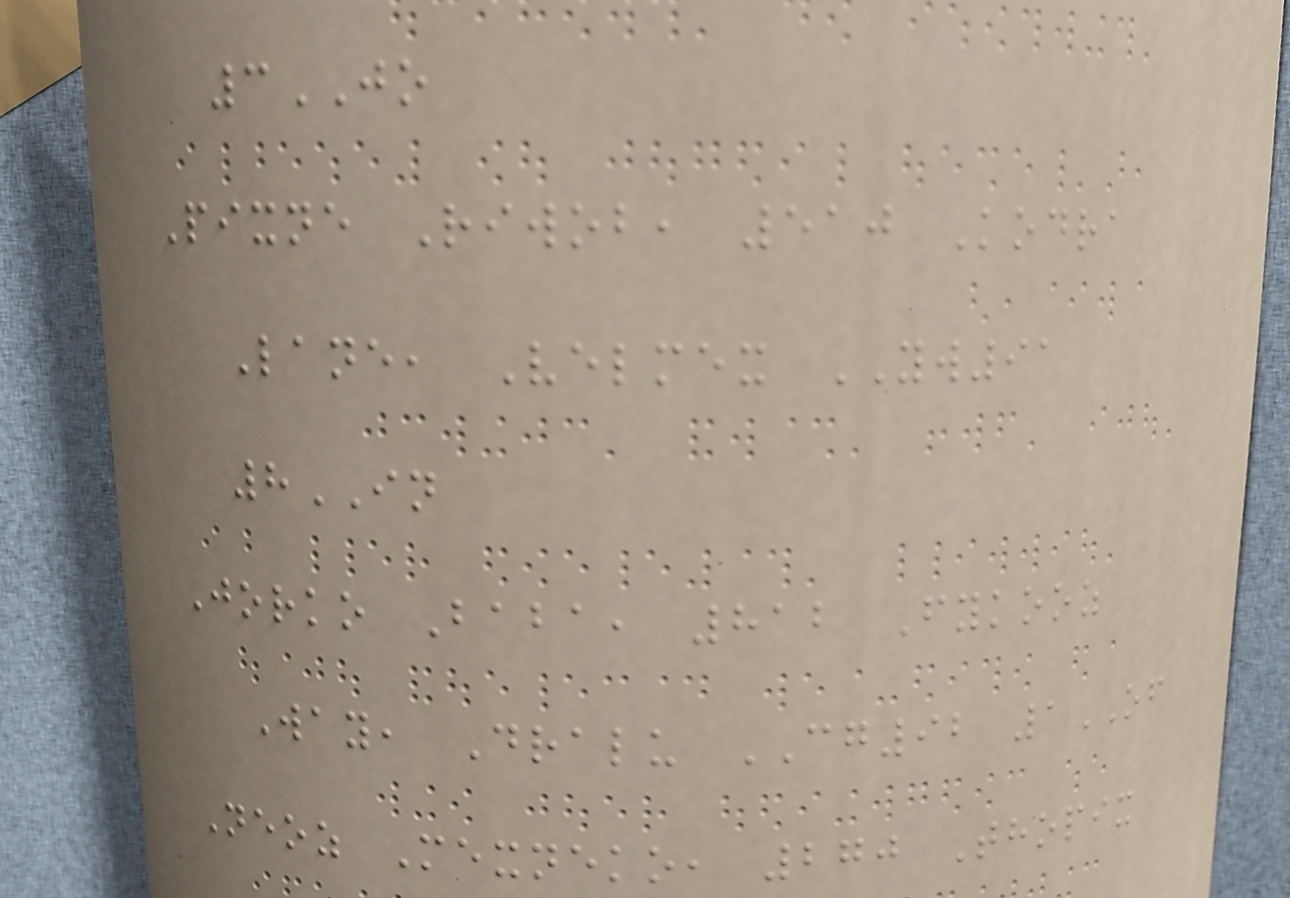3JO
Pixne Riwob, 510 Kodra
Lane, Velmex YW91
8IN
Jorko Baba, 812 Fykooz
Way, Dralu CG92 1OF
Neoz Mexneko, 270 Thopix
